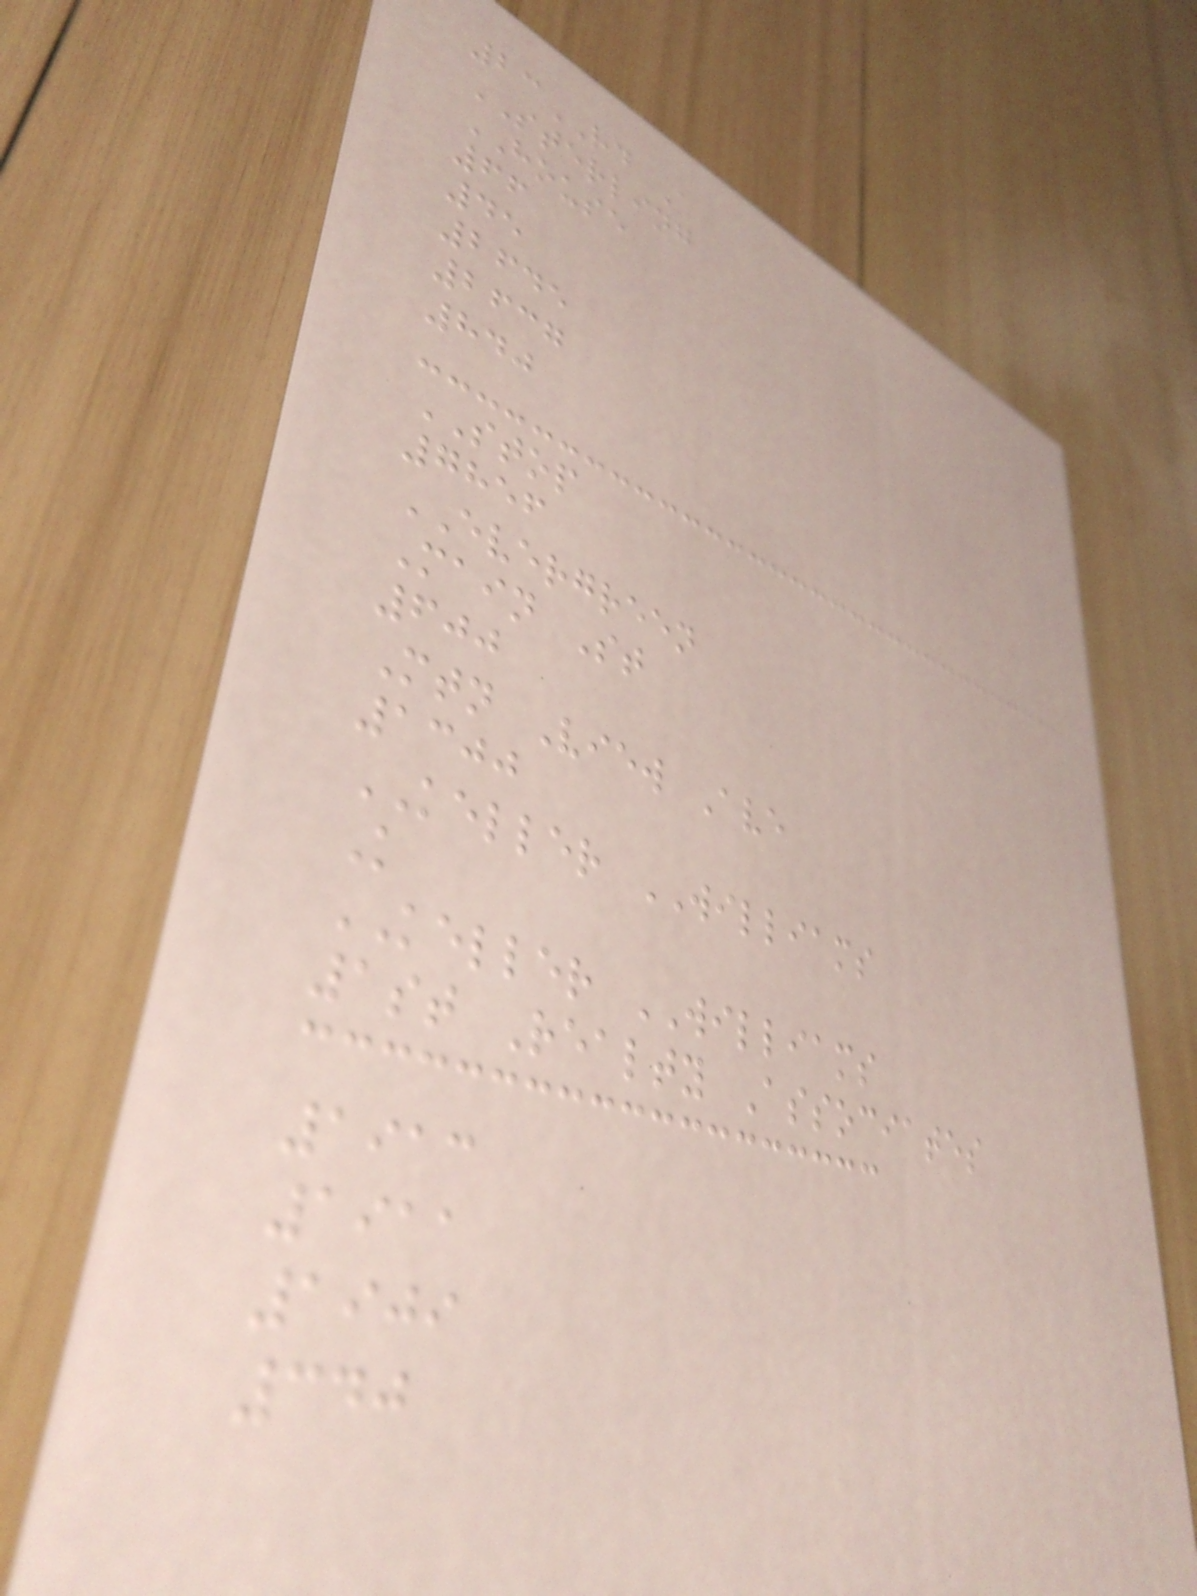23RD A
STERLING
HOUSE
66
45
2645
2637
840
STOP
7856
EVERGREEN
Main St
600
Mtn View Ave
1300
KELLER WILLIAMS
K
KELLER WILLIAMS
1st Realty Associates
1913
1911
1909
340
